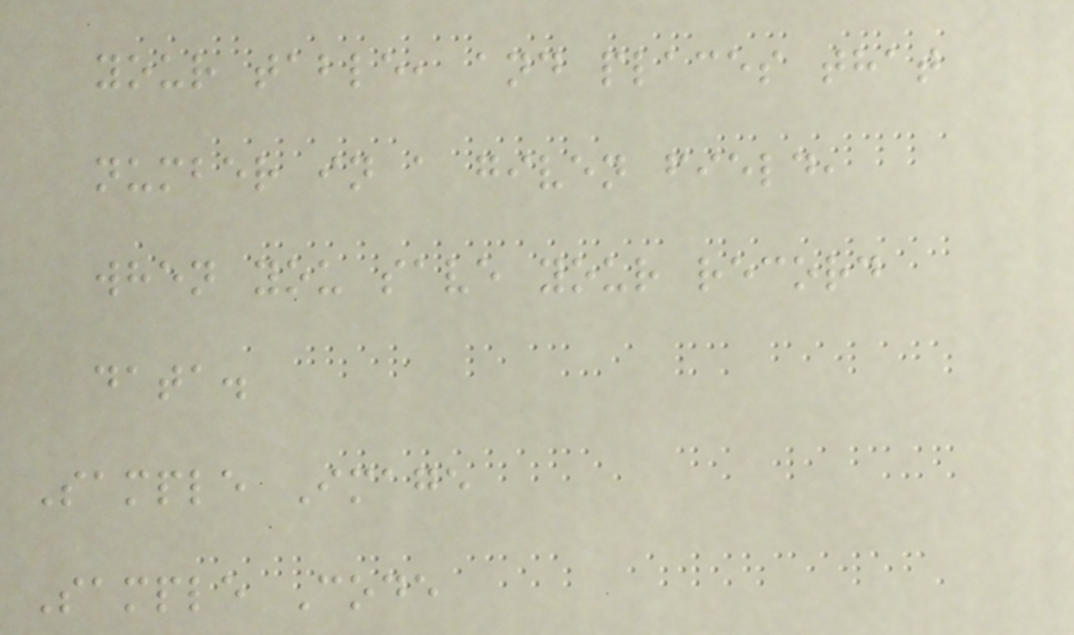your table, and places that
number in a given field,
when you save your record
data.
Sample Image
Sample Code
